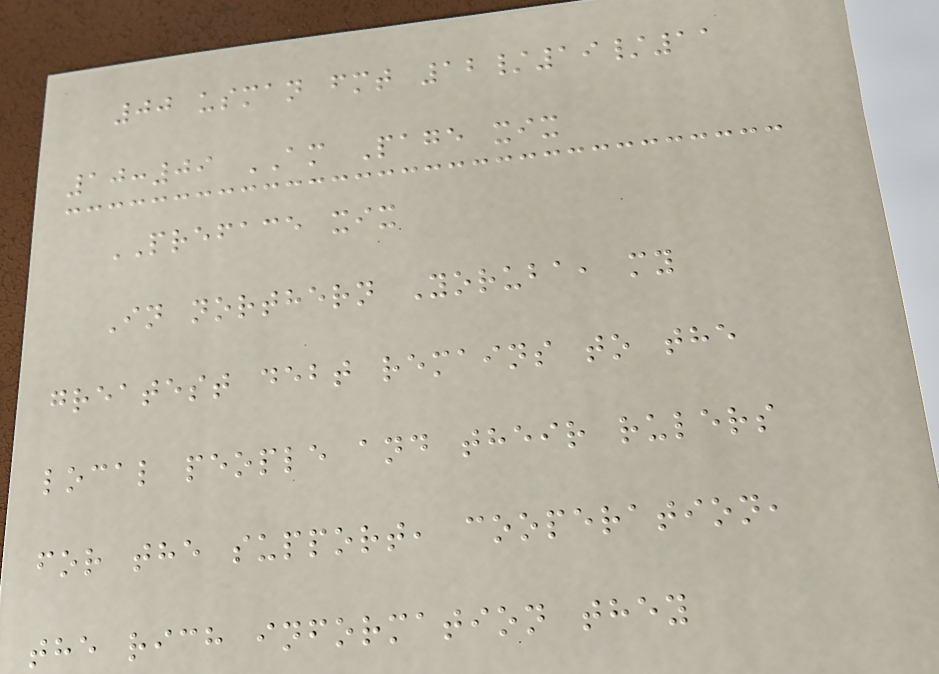00 usman fmt 12/19/11
10:09 AM Page xix
PREFACE xix
In northern Yoruba, my
greatest debt remains to the
local people and their rulers
for the support, cooperation,
the rich information they
